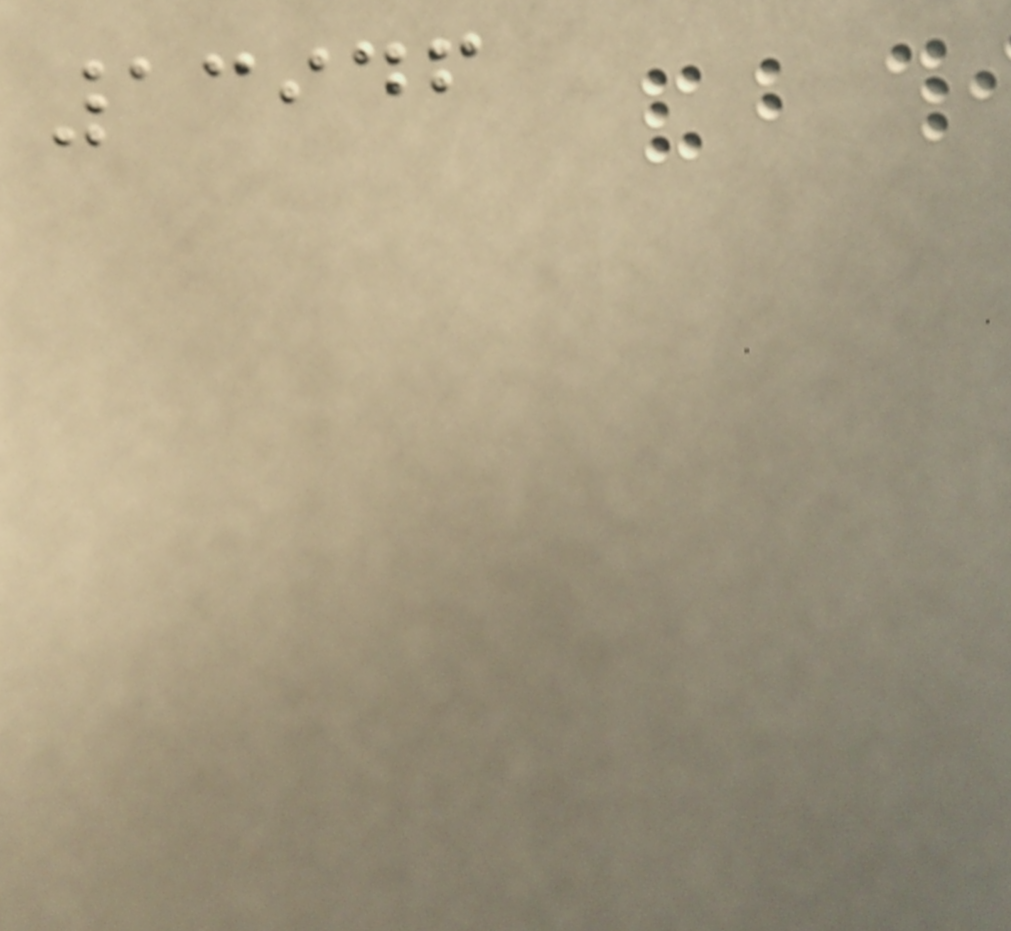13946
